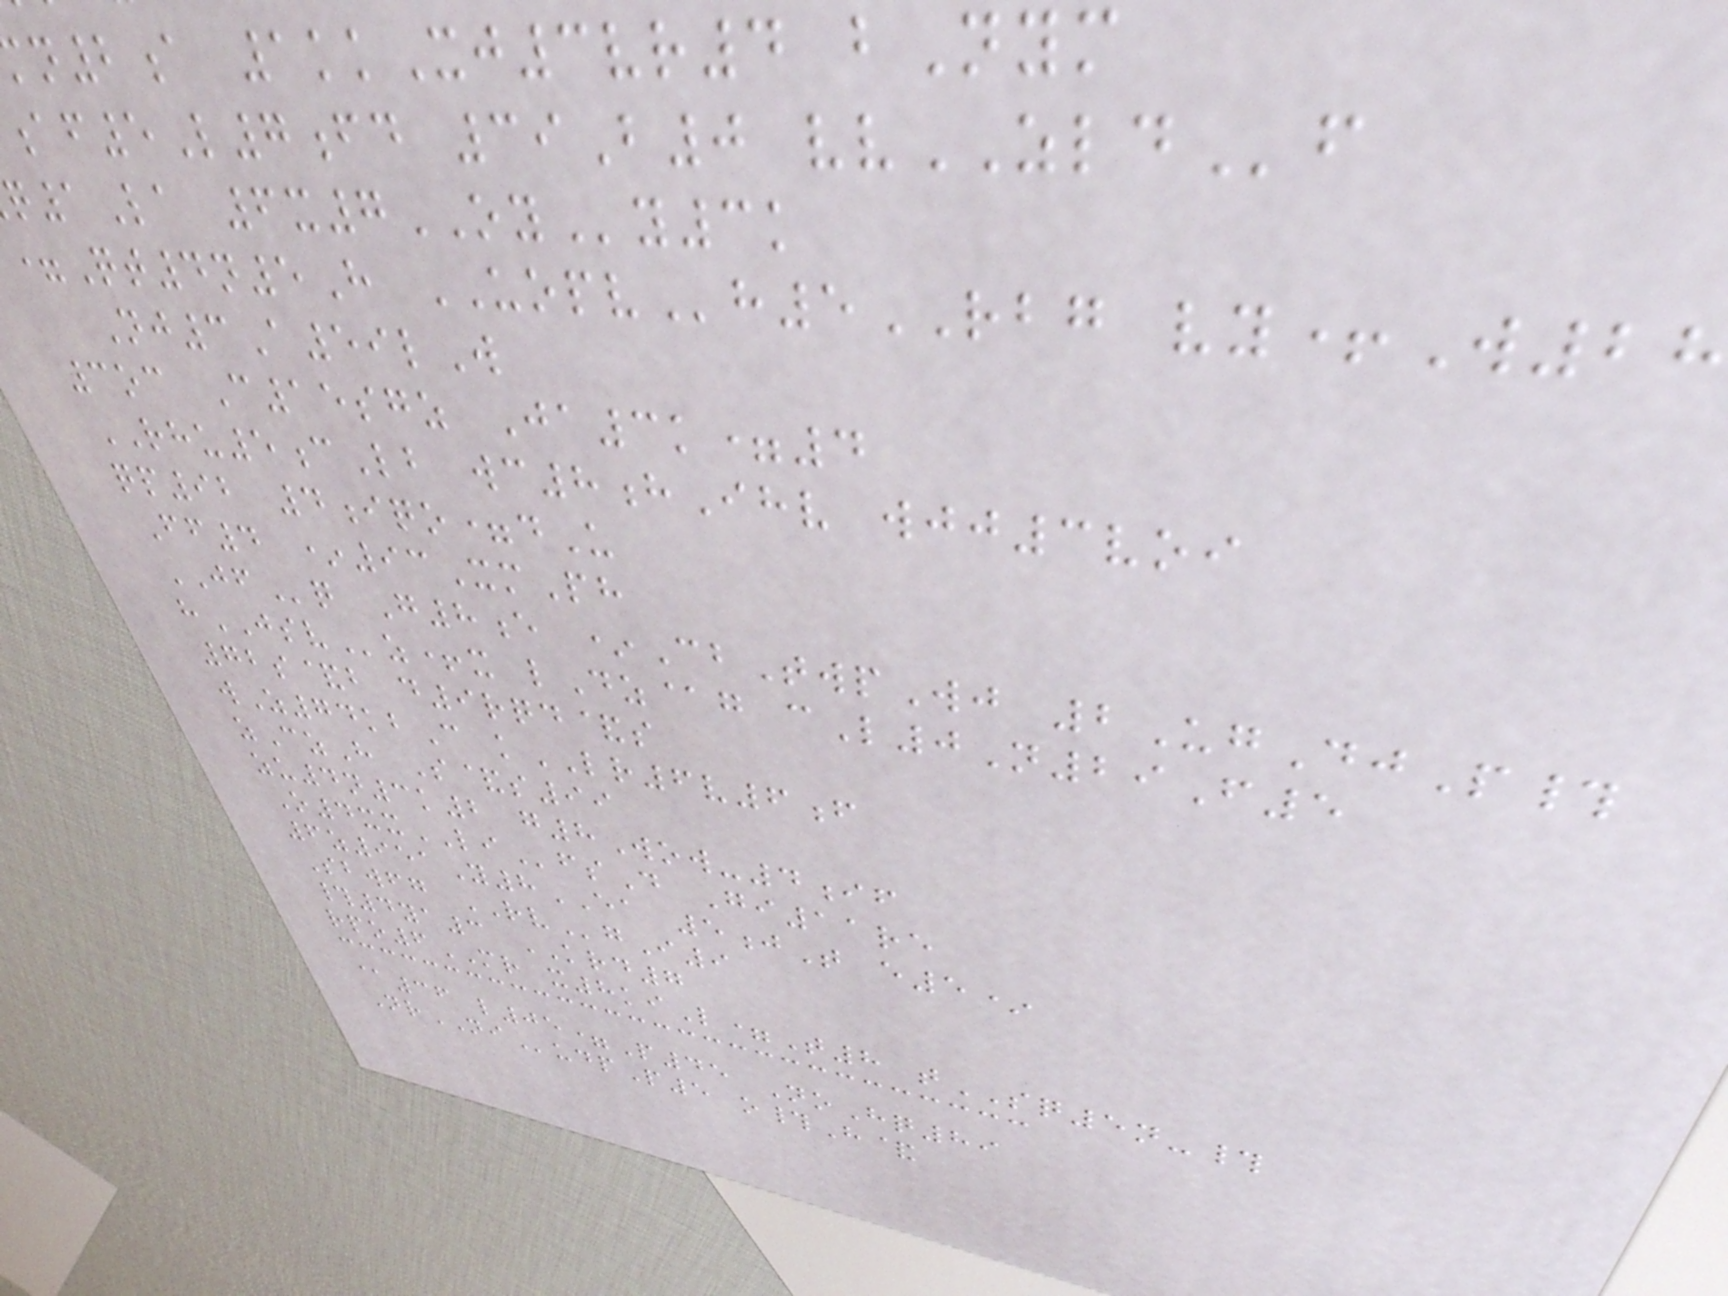n2a 1kkXj3vr4 bNym
af5L7fd 39B0 vvZLDf
1La 6x7OYy3k
=Qt4n5H UOPVh5RBG vy+W2
Nj3A59lW
3oc C15sgz Ja3k=4
RHU5cLb wc8hIhv wjj3voi
qp92 4iqo=dU
Ff4 *93XmPh
JFq G8e *CbTwpWj 2UgDjP#
hJSVz+x lDz@g cL0N29F5
72s&b d9rqd&s
wZ74kbC kLR6v6f
zCzH S&s99
zu4n3k2 g8Wow-4if
O4xxLIfsD Gi11re
6z951Y8EA 5jT e5*
Sbwfg RVgI9
#4ya3 KRD7
rpo6MR x8kiL=T8 tSQ5n-#
@36 l05=P45 NoHq89
NrNIudpP5 o#H&
